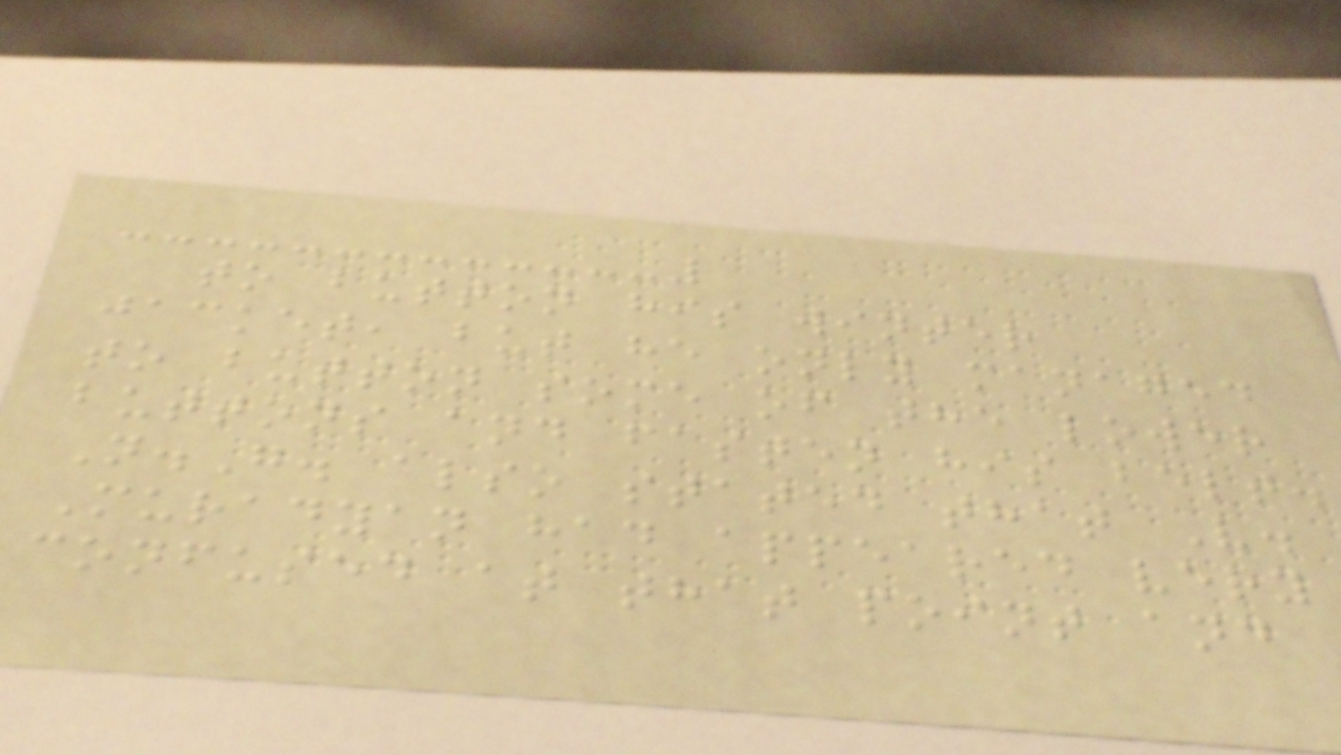to button his winter
jacket, but he only managed
to button some of the lower
buttons and fasten his belt.
N.G. also stated that V.
Muradyan had appeared very
confused at that point and
